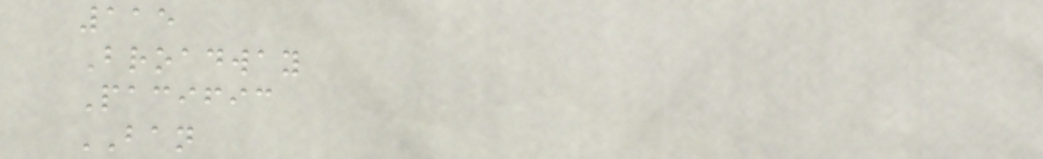115
Broadway
Pacific
BAN
